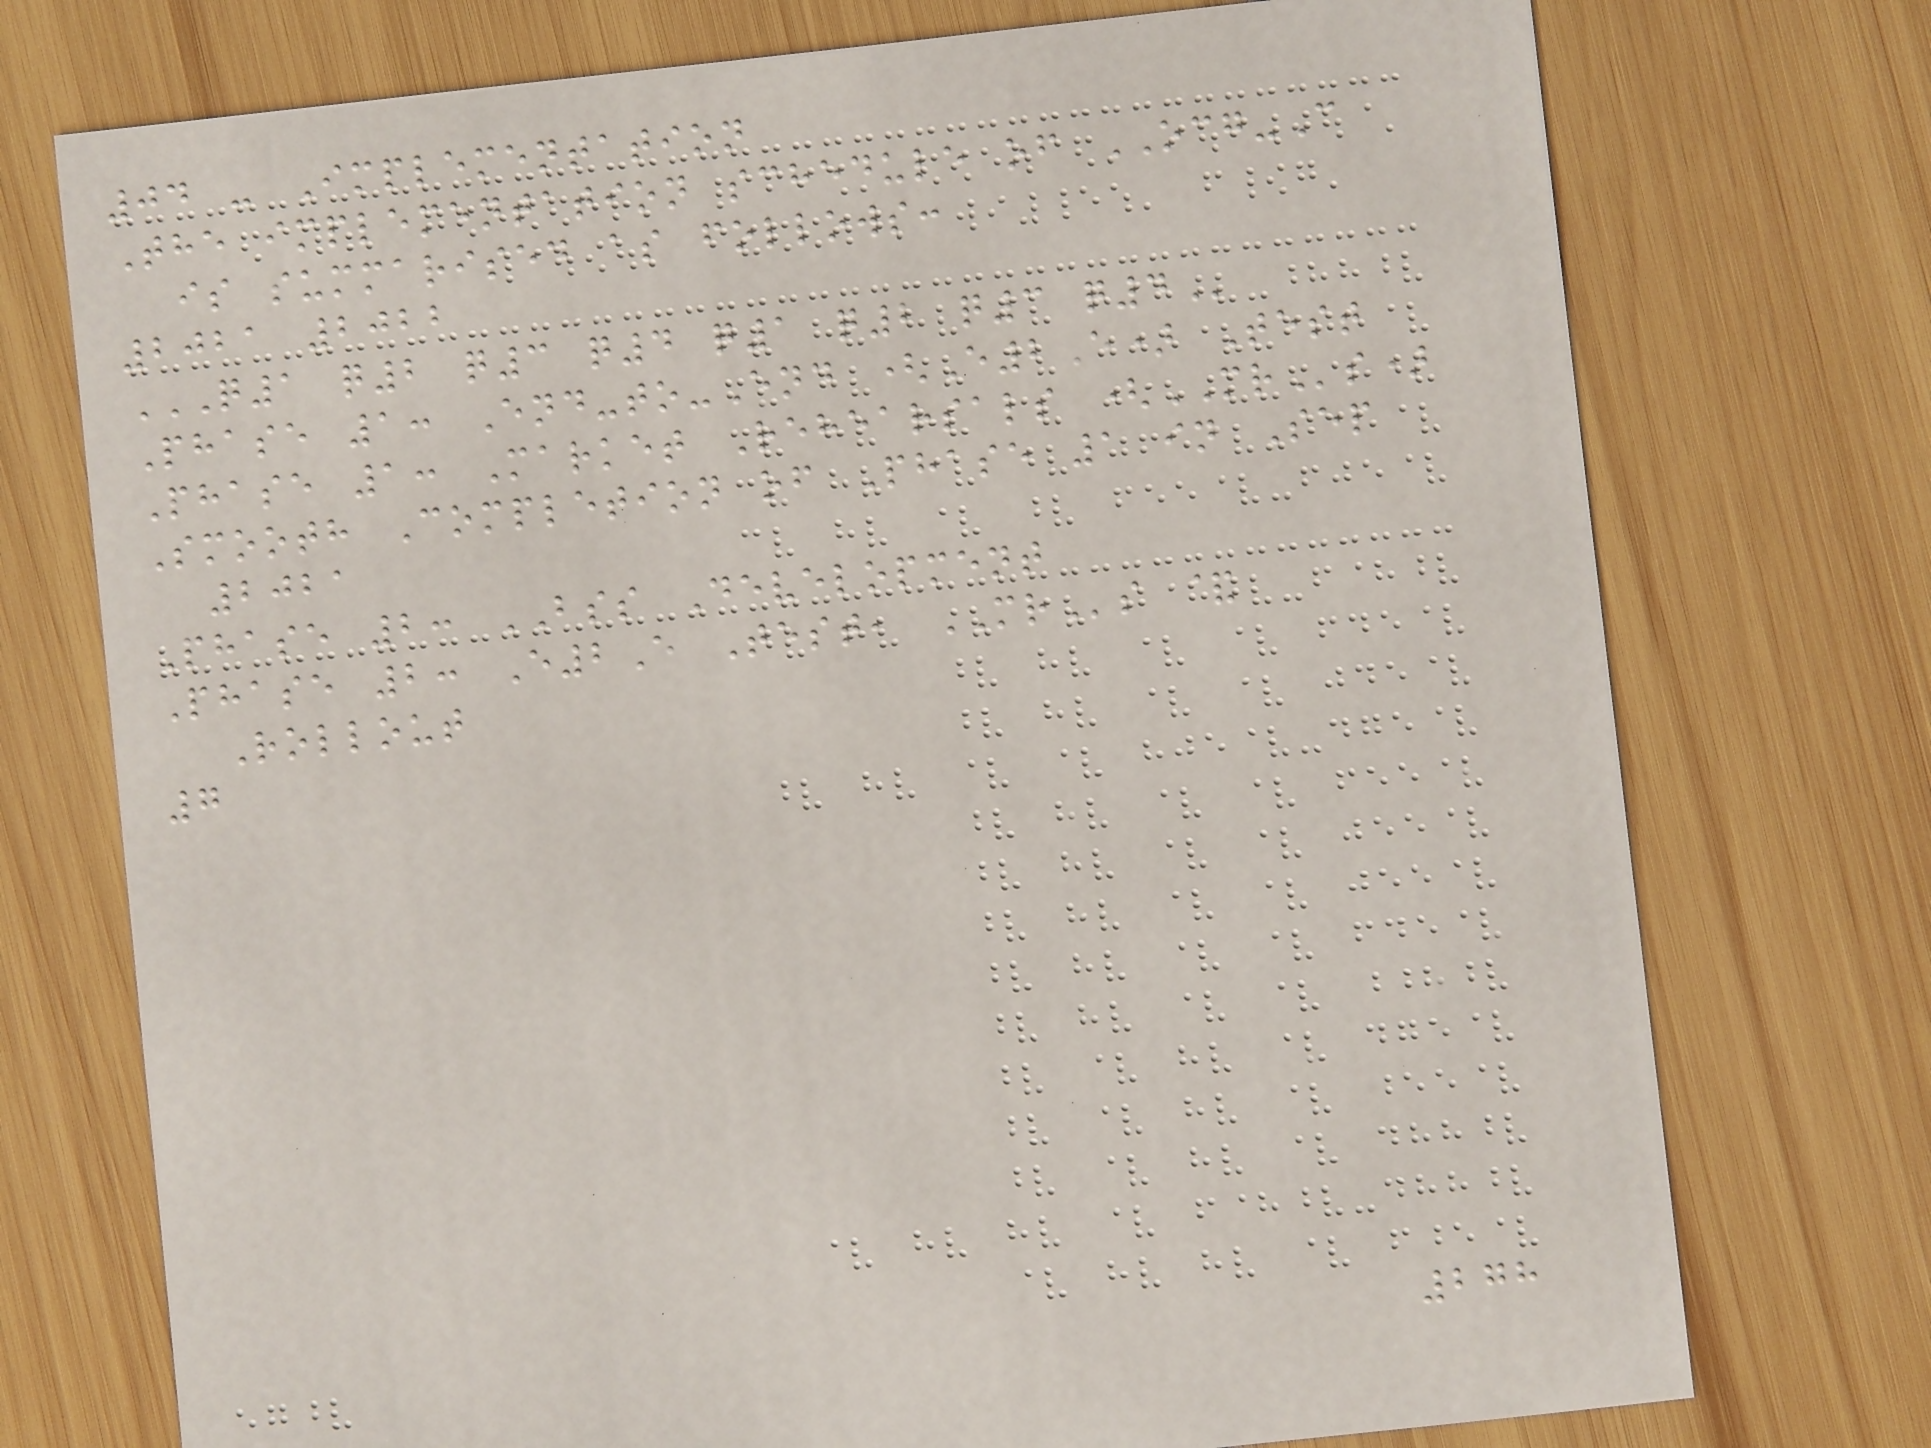04 - Implementation
The implementation schedule of OCG-C
is summarised as follows:
2021 2022
Q1 Q2 Q3 Q4 Q1 Q2 Q3 Q4
Phase 1: End-to-End (E2E) Test
Phase 1: Market Rehearsals (MRs)
Smooth Completion of Phase 1 in Sep
2021
Phase 2: BSS Development
Phase 2: E2E Test, MRs &
Rollout
7
278
